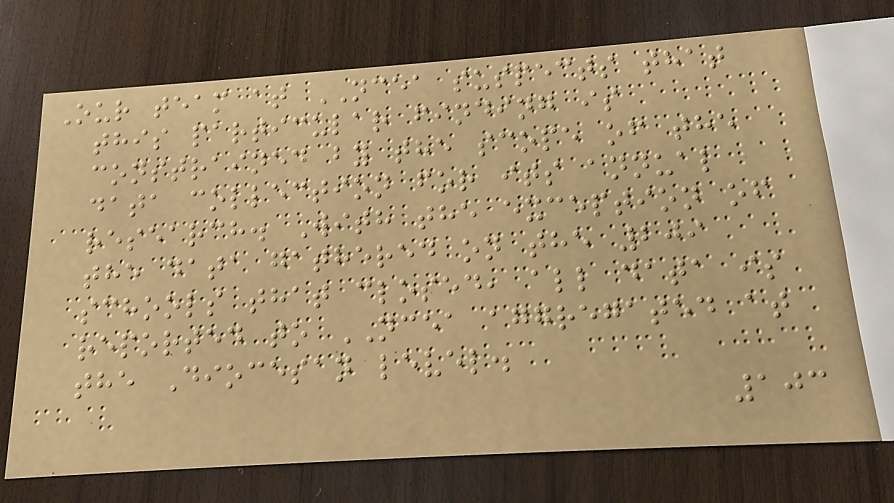Our team at NCEA suspects that
this particular finding is
constrained by the scope of the
data collection for its annual
research. With the exception of
the data gathered on the 209
schools that closed, all data is
reported to NCEA aggregated at
the Diocesan level.
103
